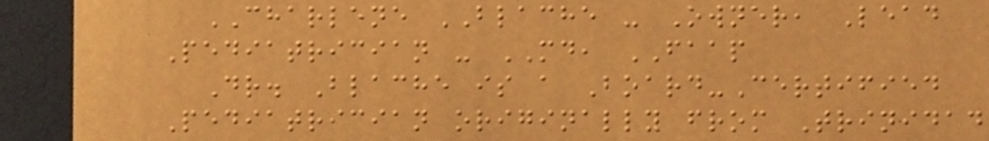CHARLENE BLACHE - Owner, Lead
Pediatrician - MD, FAAP
Dr. Blache is a Board-Certified
Pediatrician originally from Trinidad
